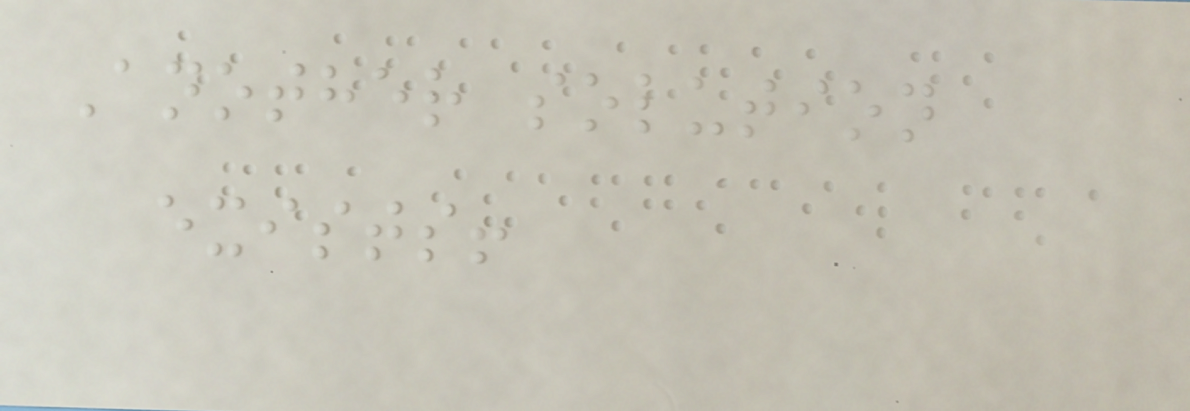Another solution
exists!
